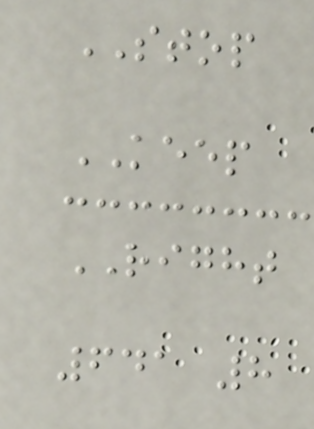STOP
KEEP
RIGHT
641 8
